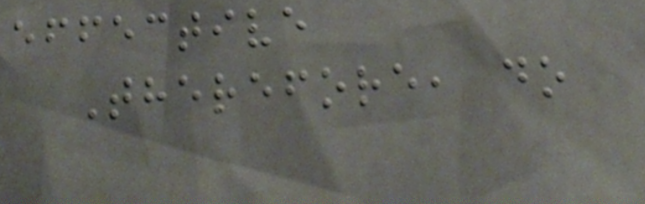effective
Therefore, do
